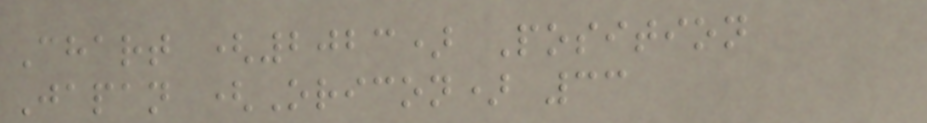Chart (2023) Position
Japan (Oricon) 33
